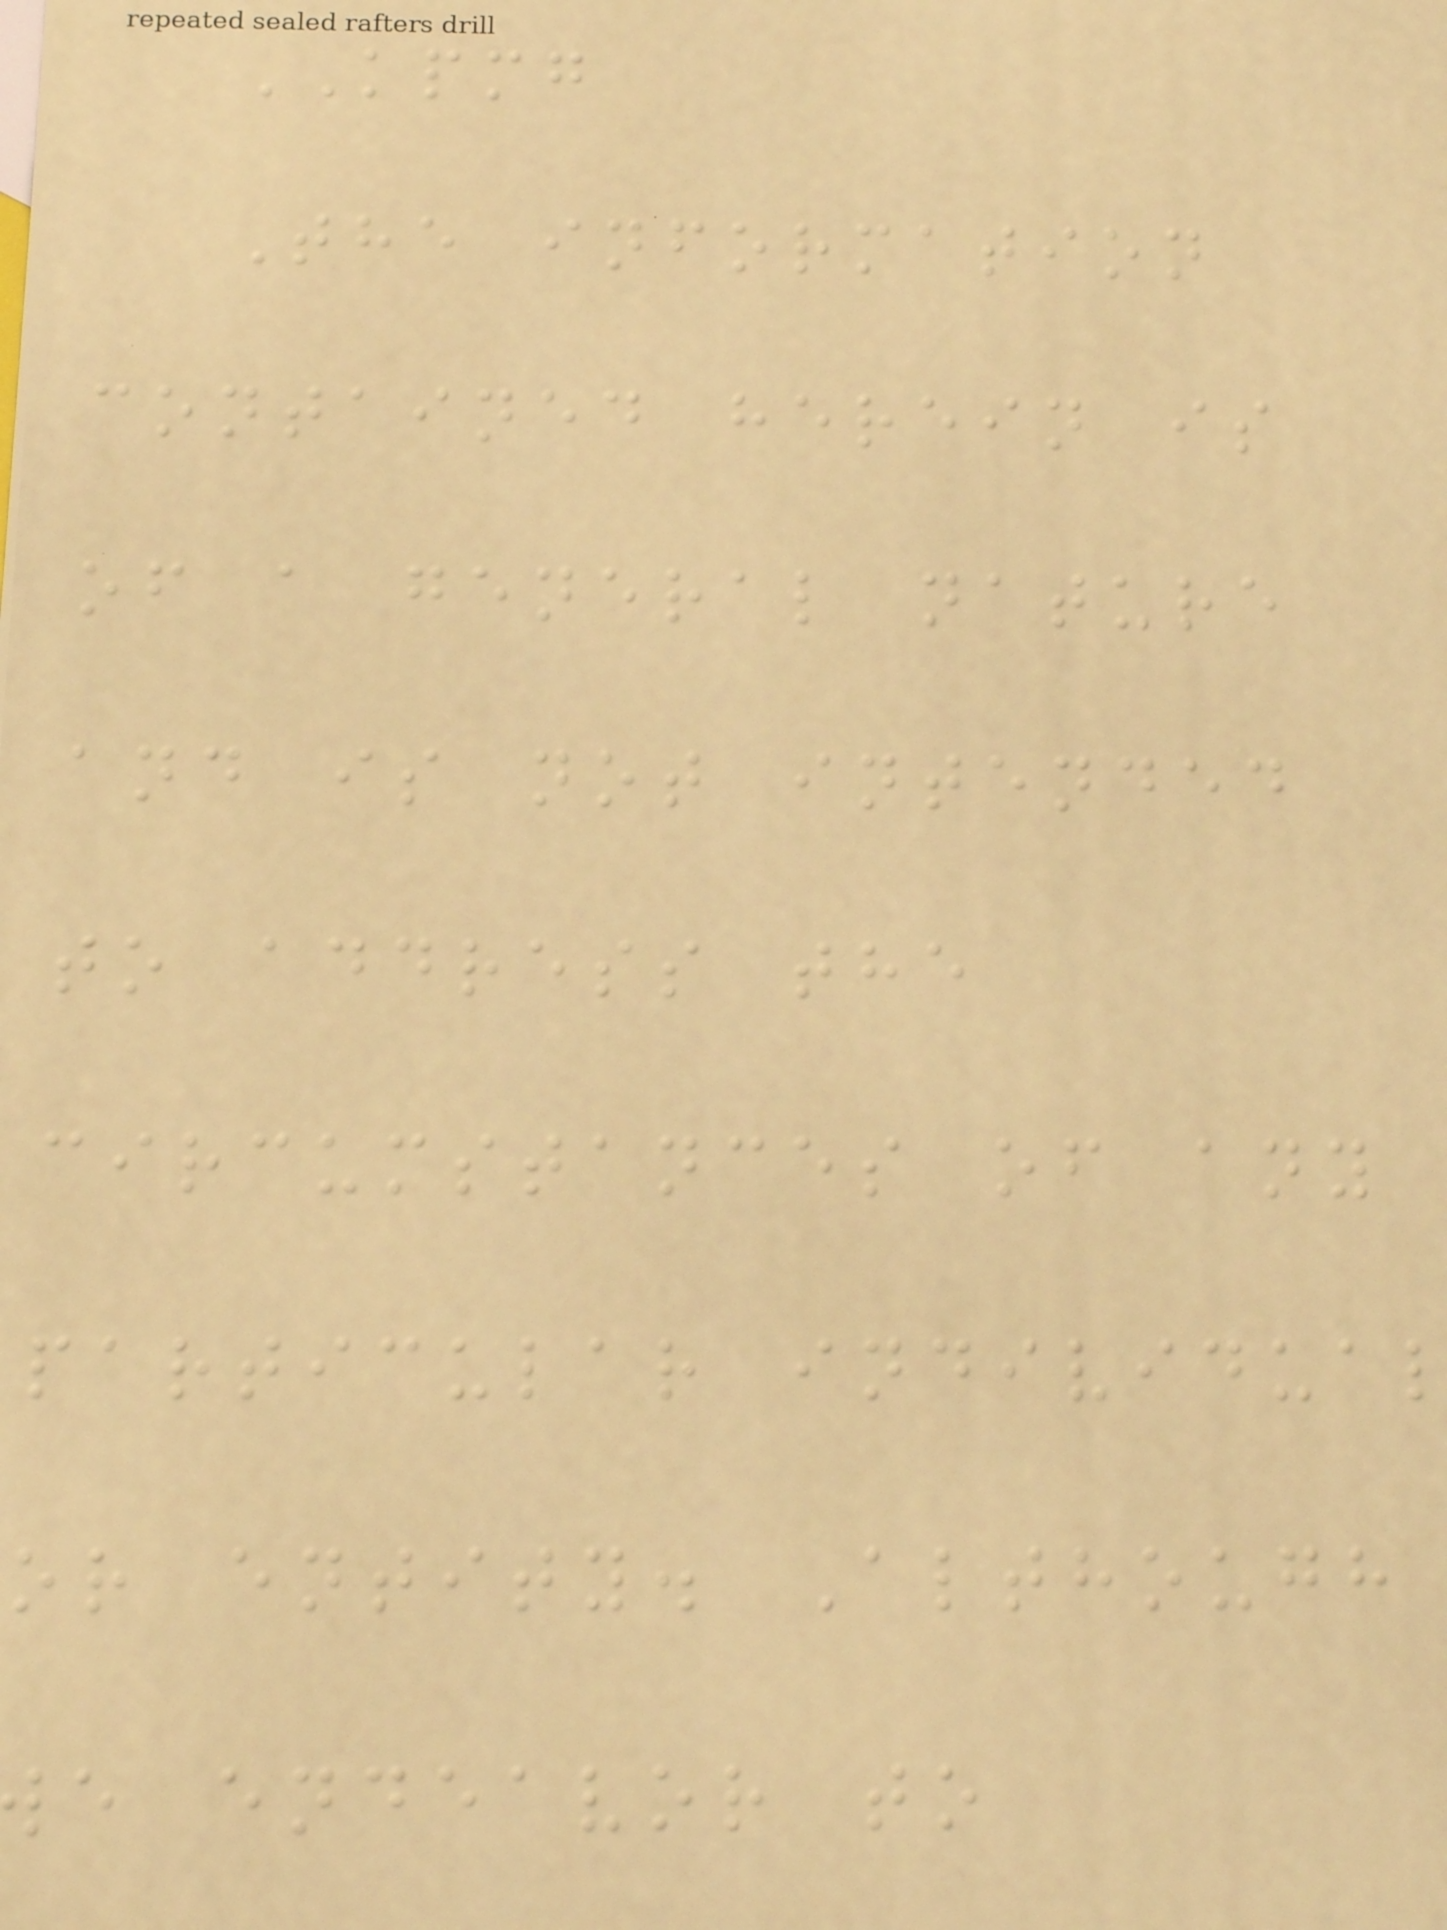KPMG
The information
contained herein is
of a general nature
and is not intended
to address the
circumstances of any
particular individual
or entity. Although
e endeavor to
